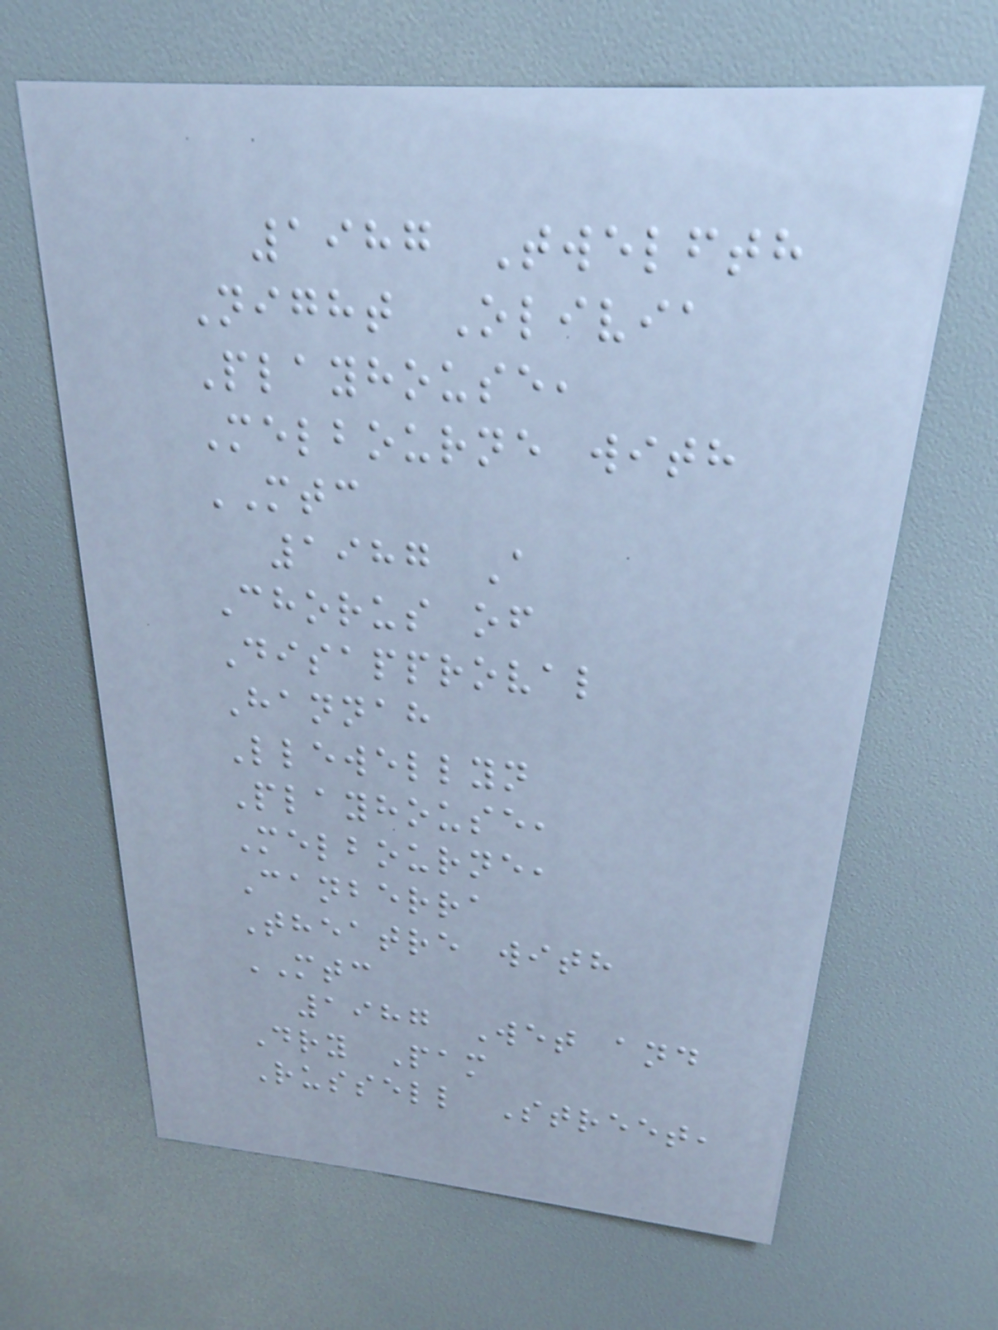1987 Twelfth
Night Olivia
Playhouse,
Melbourne with
MTC
1987 A
Chorus of
Disapproval
Hannah
Llewellyn
Playhouse,
Melbourne,
Canberra
Theatre with
MTC
1987 Wet and
Dry Pam
Russell Street,
